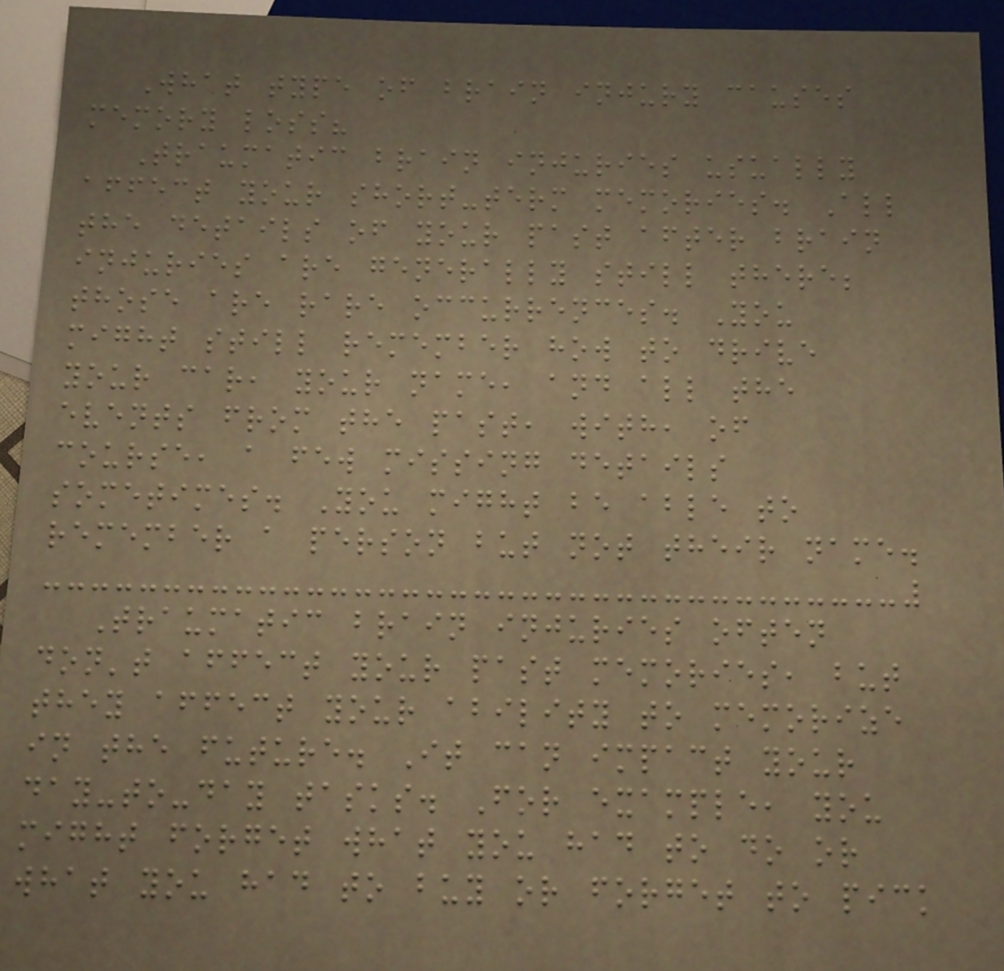What type of brain injury causes
memory loss?
Traumatic brain injuries usually
affect your short-term memories. All
the details of your past after brain
injuries are generally still there;
those are rare occurrences. You
might still remember how to drive
your car, your name, and all the
events from the past, with, of
course, a few missing details
sometimes. You might be able to
remember a person but not their name.
Traumatic brain injuries often
don't affect your past memories, but
they affect your ability to memorize
in the future. It can impact your
day-to-day tasks. For example, you
might forget what you had to do or
what you had to buy or forget to pick
